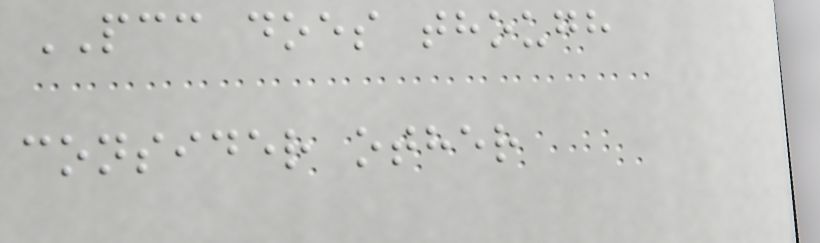PCC does though
consider other
